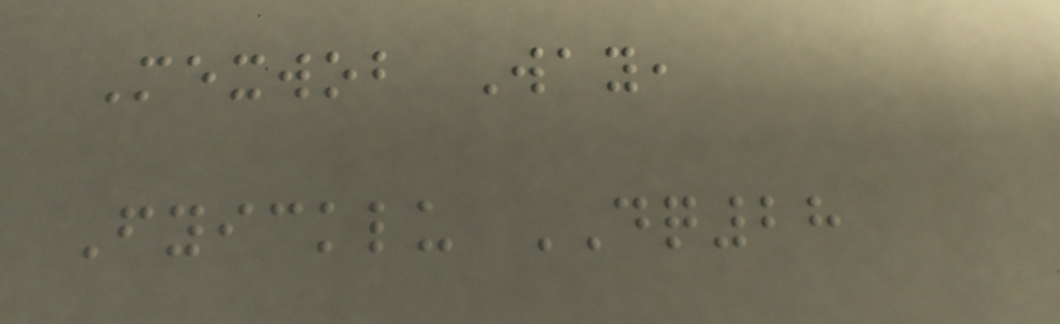Mexwob Way,
Fyicklu DQ28
